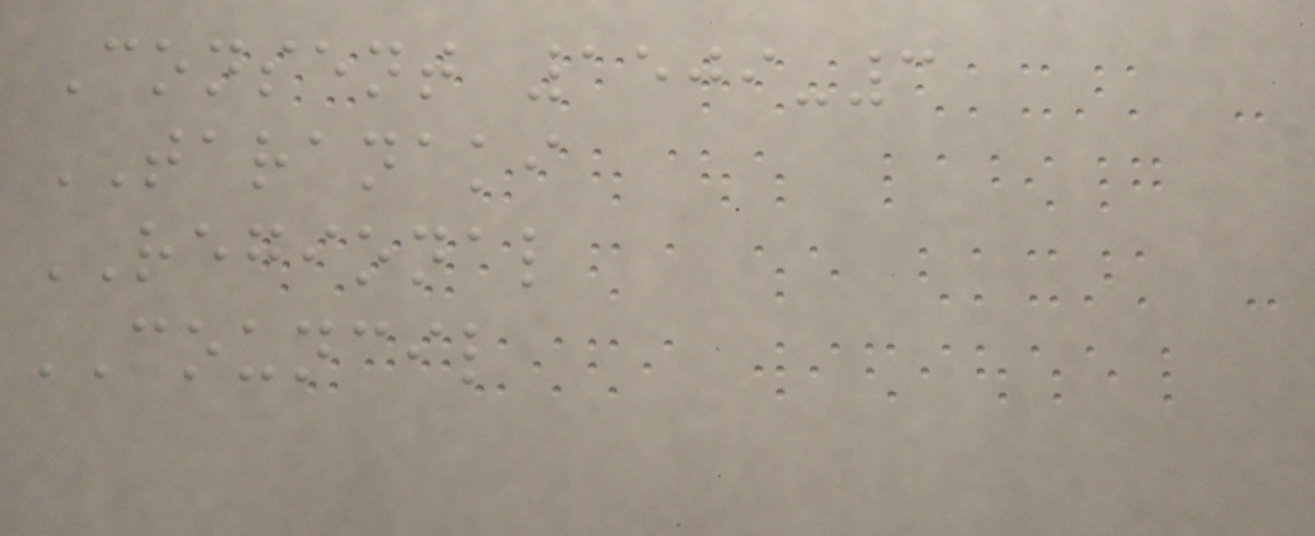Consent 1509-3
TARANAKI
REGIONAL
COUNCIL
